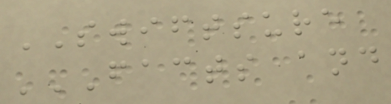SWIFTSURE
FACTS AND
